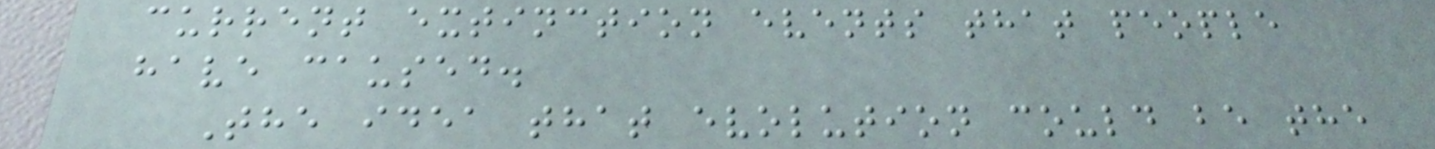current extinction events that people
have caused.
The idea that evolution could be the
